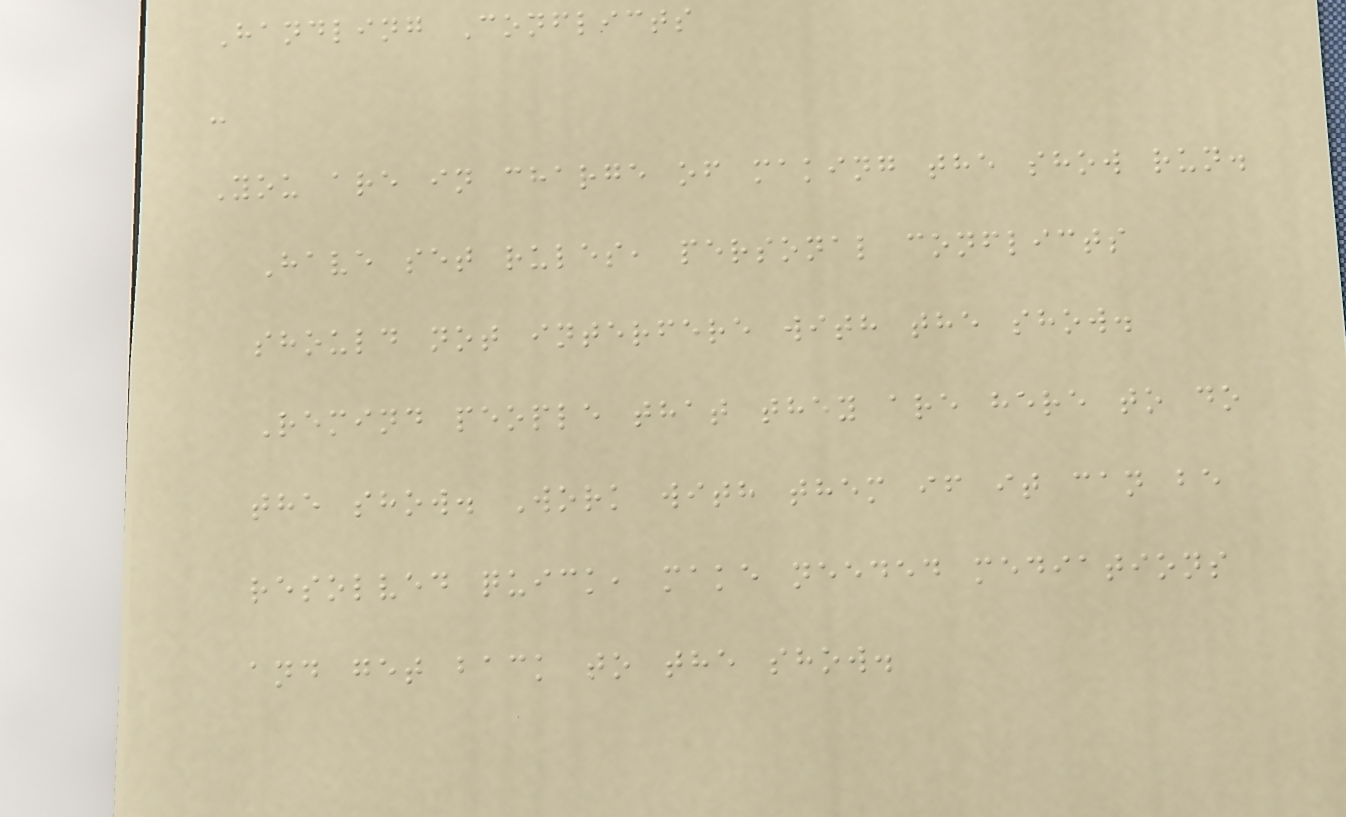Handling Conflicts
-
You are in charge of making the show run.
Have set rules, personal conflicts
should not interfere with the show.
Remind people that they are here to do
the show. Work with them if it can be
resolved quick, make needed mediations
and get back to the show.
